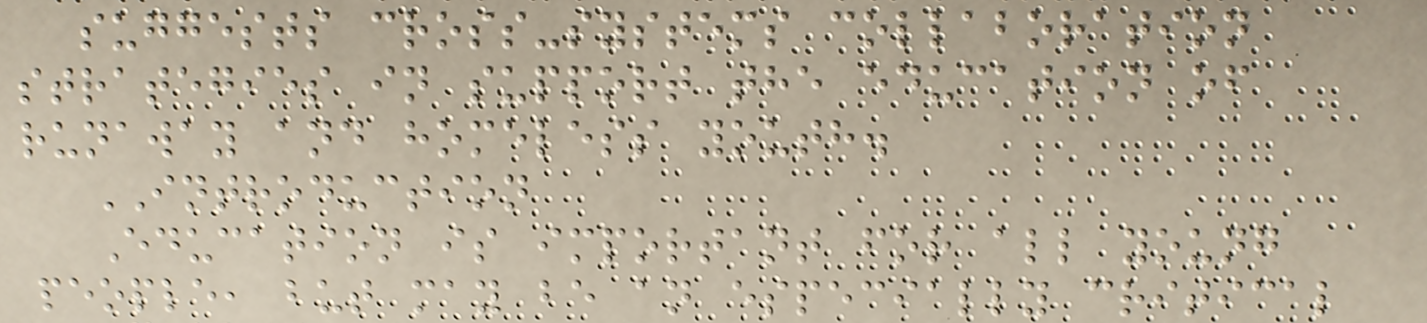suggests cross-systems collaboration
strategies in support the education of
runaway and homeless youth.
INTRODUCTION
Education is important for all young
people, but may be an especially critical
